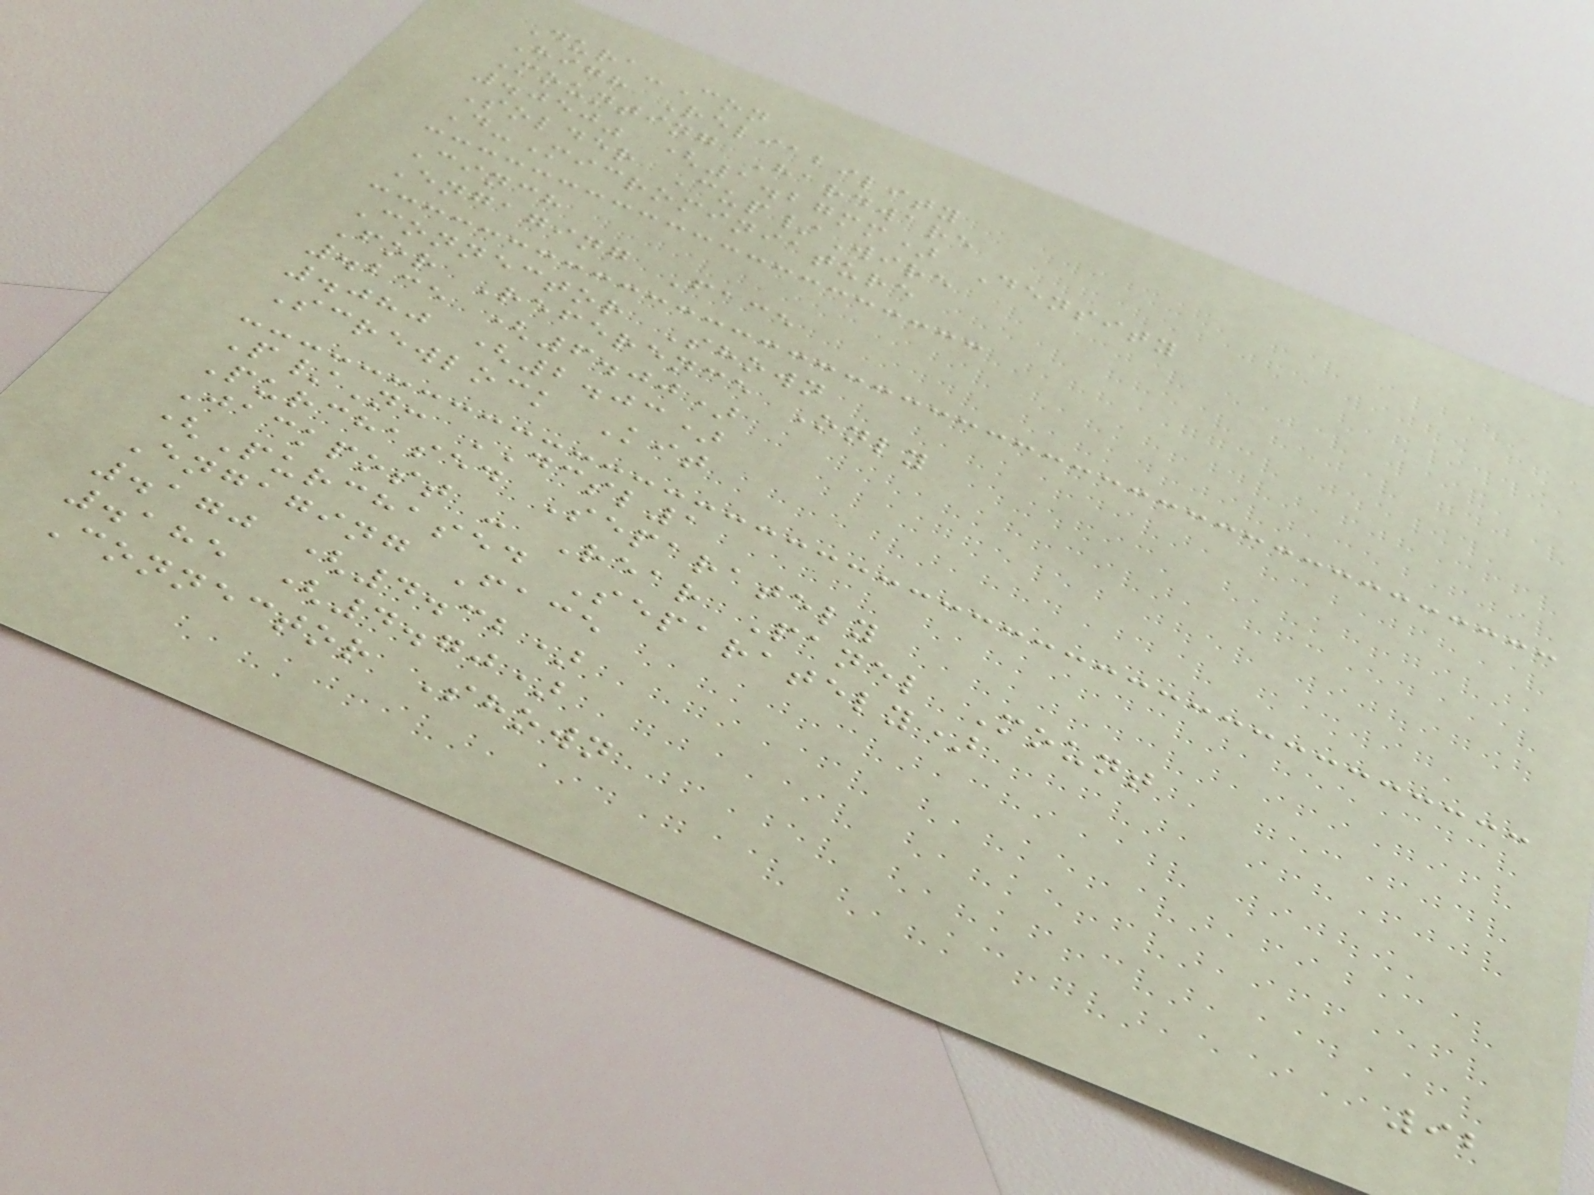Dura-Con
High Reliability
Mounting Hardware
.050" (1.27mm) Density
Solder Cup/Wire
D-Microminiature
Cinch
Engaging Face
Connector Shown
For Reference Only
.235 (6.00)
.080 (2.03)
Screwlock Kit
P/N: DCSL1
Purchased Separately
Jackpost - Rear Panel Mount
(Purchased Separately)
Engaging Face
.170 (4.32)
.185 (4.70)
Connector Shown
92
